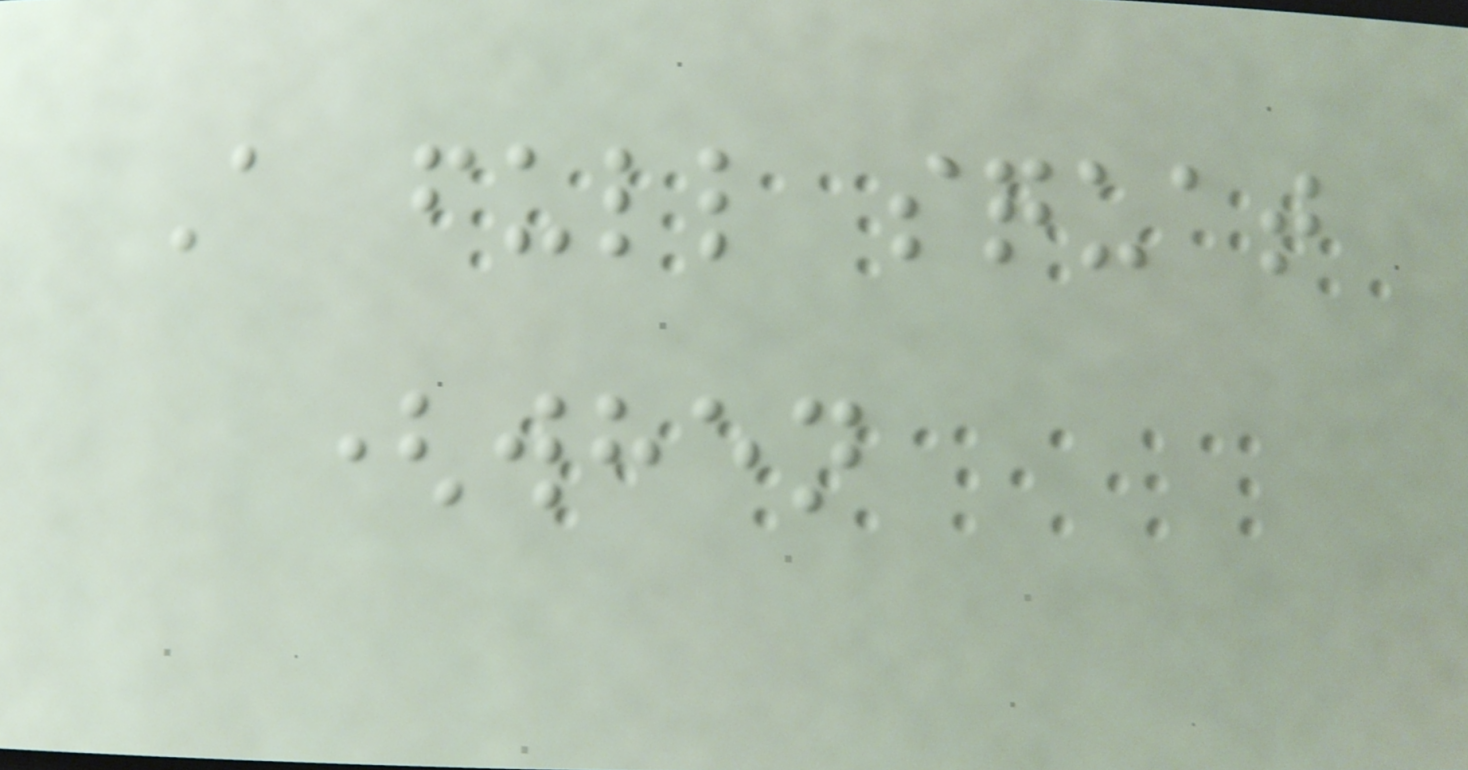A full squat
(when
